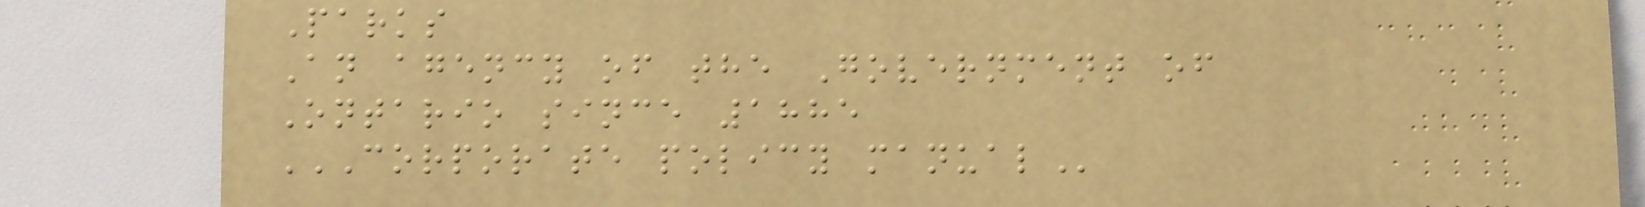Parks
An agency of the Government of
Ontario since 1885
CORPORATE POLICY MANUAL
